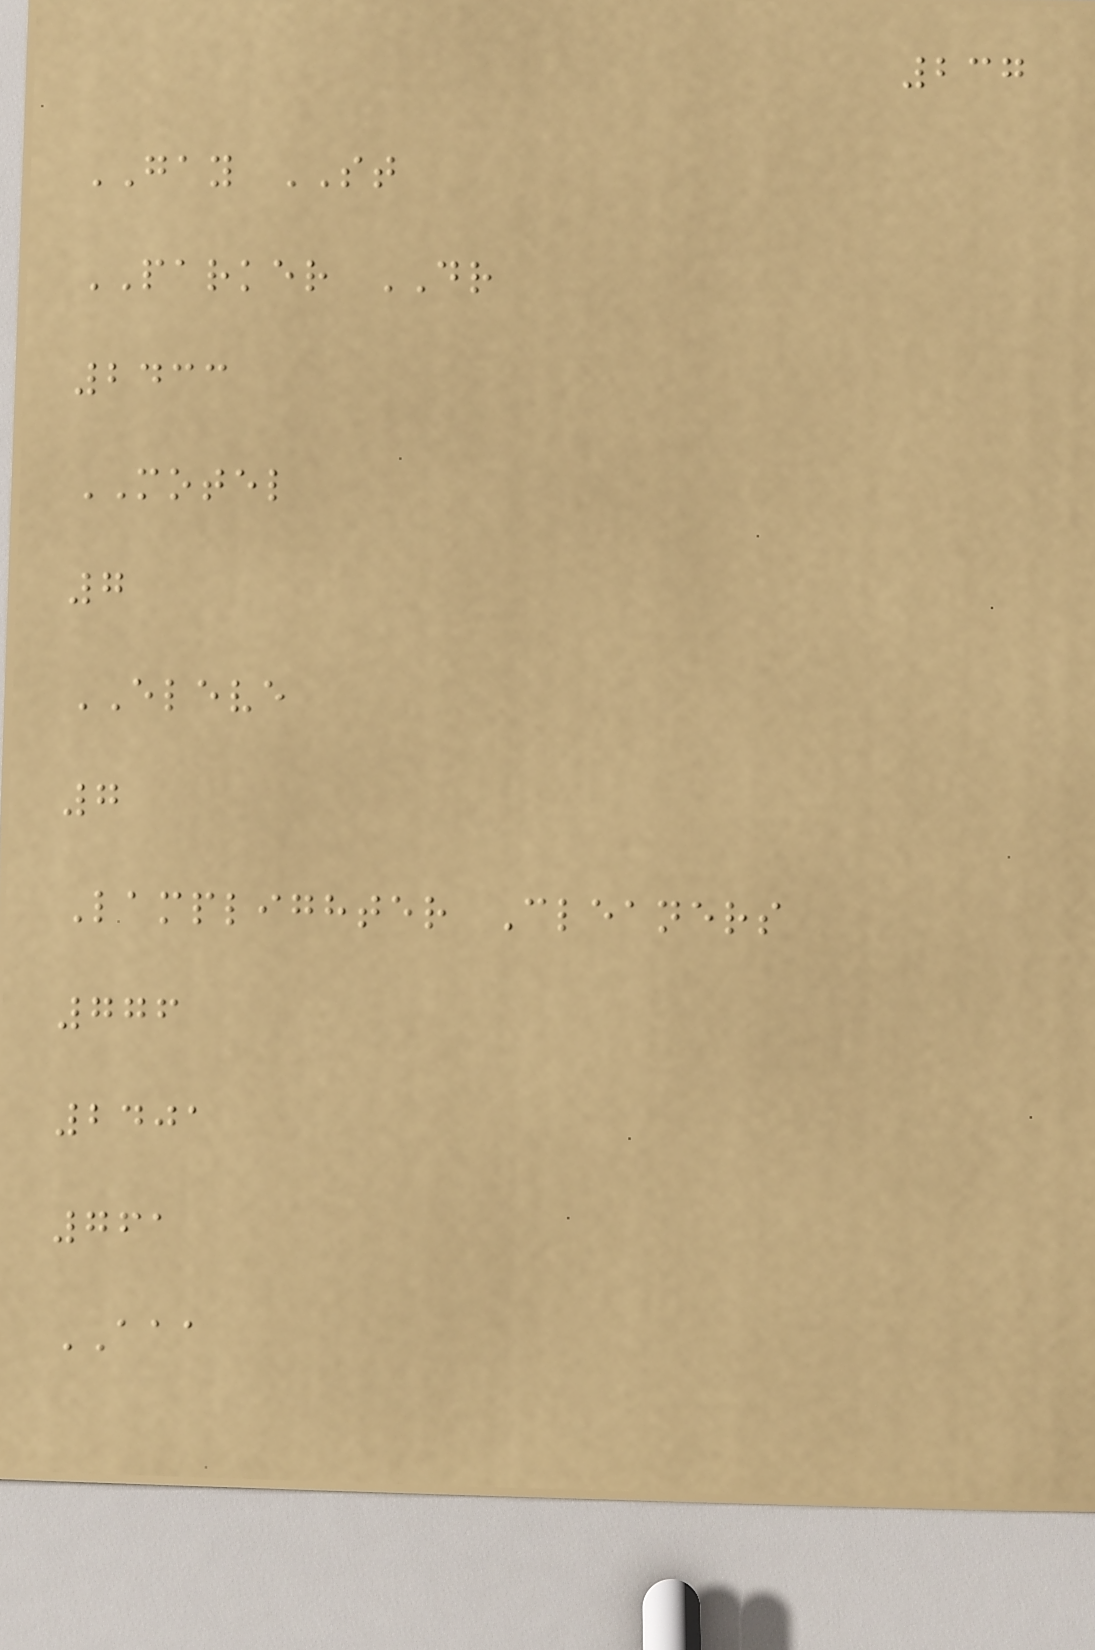237
GAY ST
PARKER DR
2433
MOTEL
7
ELEVE
7
Lamplighter Cleaners
776
2401
761
AAA
